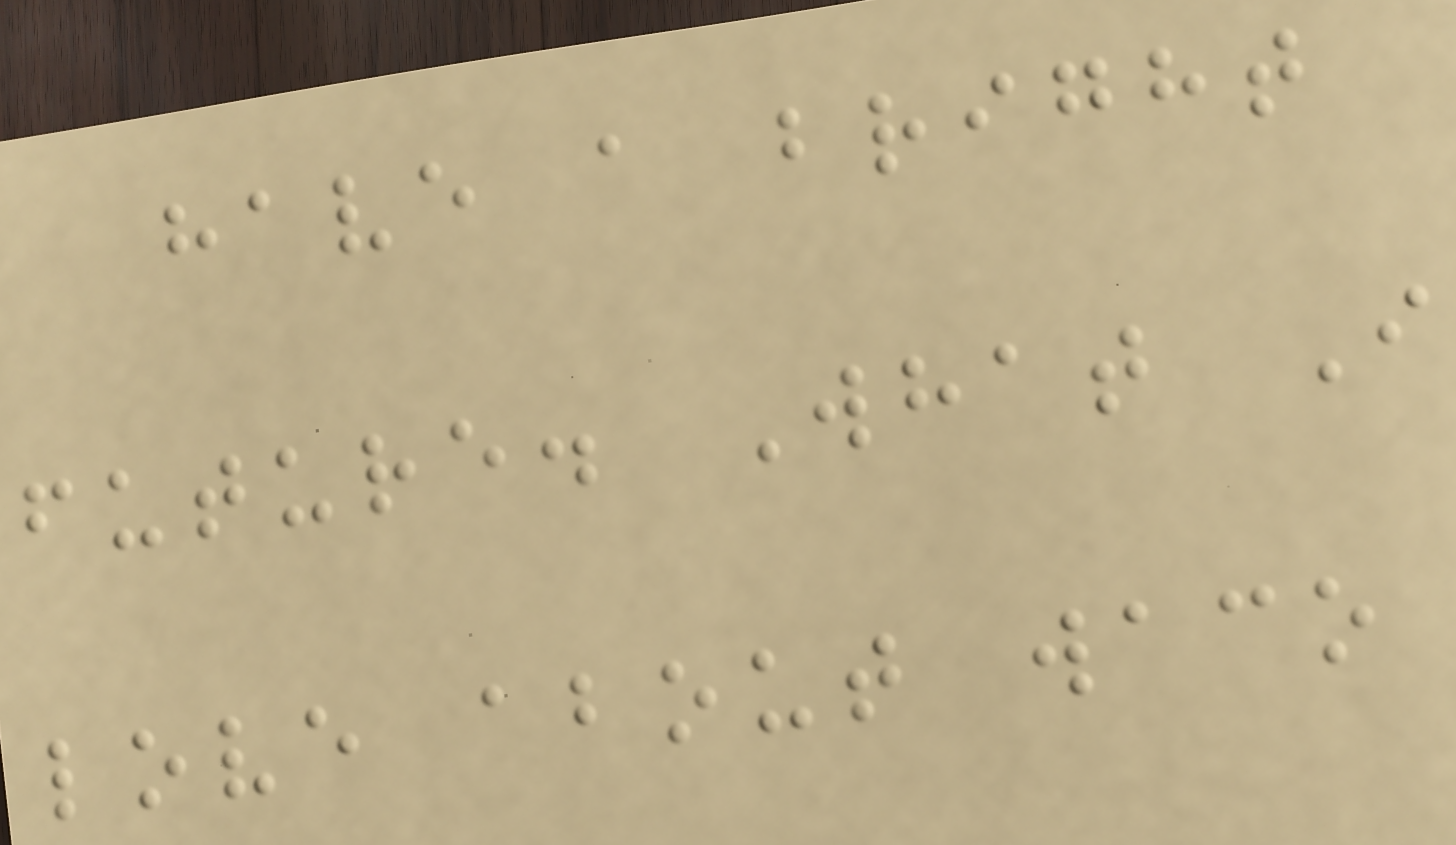have a bright
future. What I
love about waco
